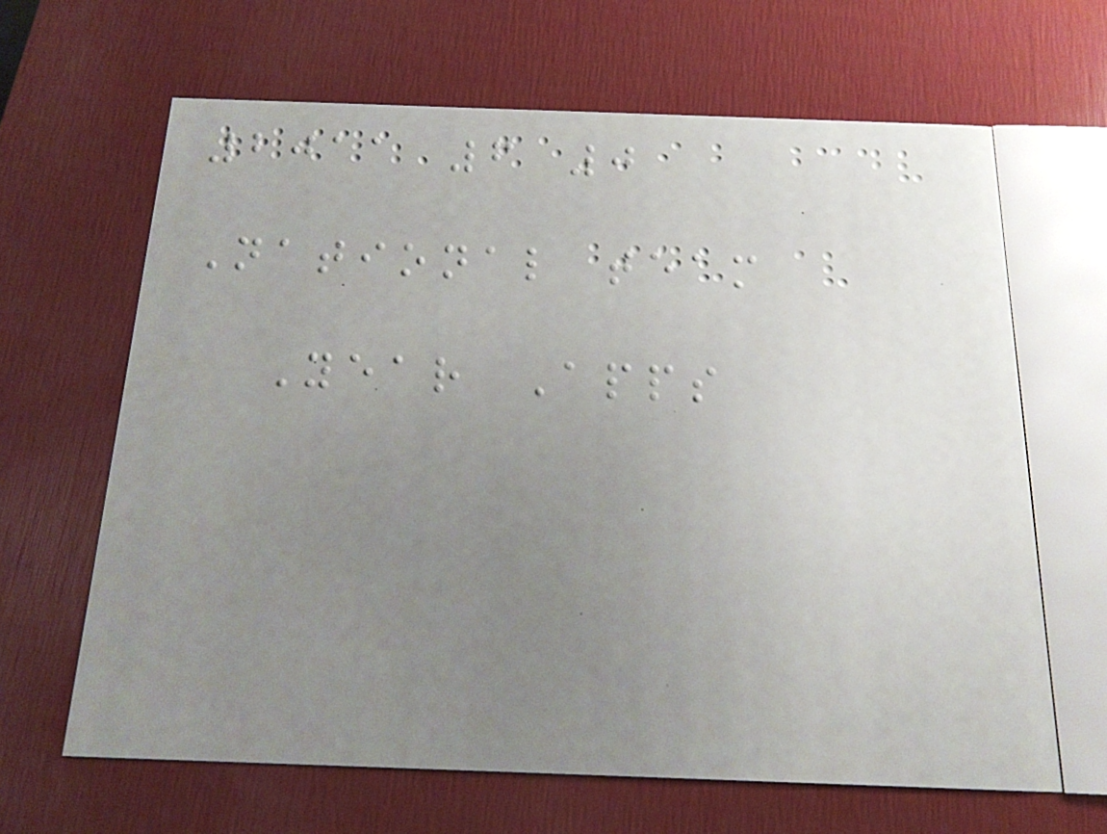2011 6 0
National team
Year Apps
